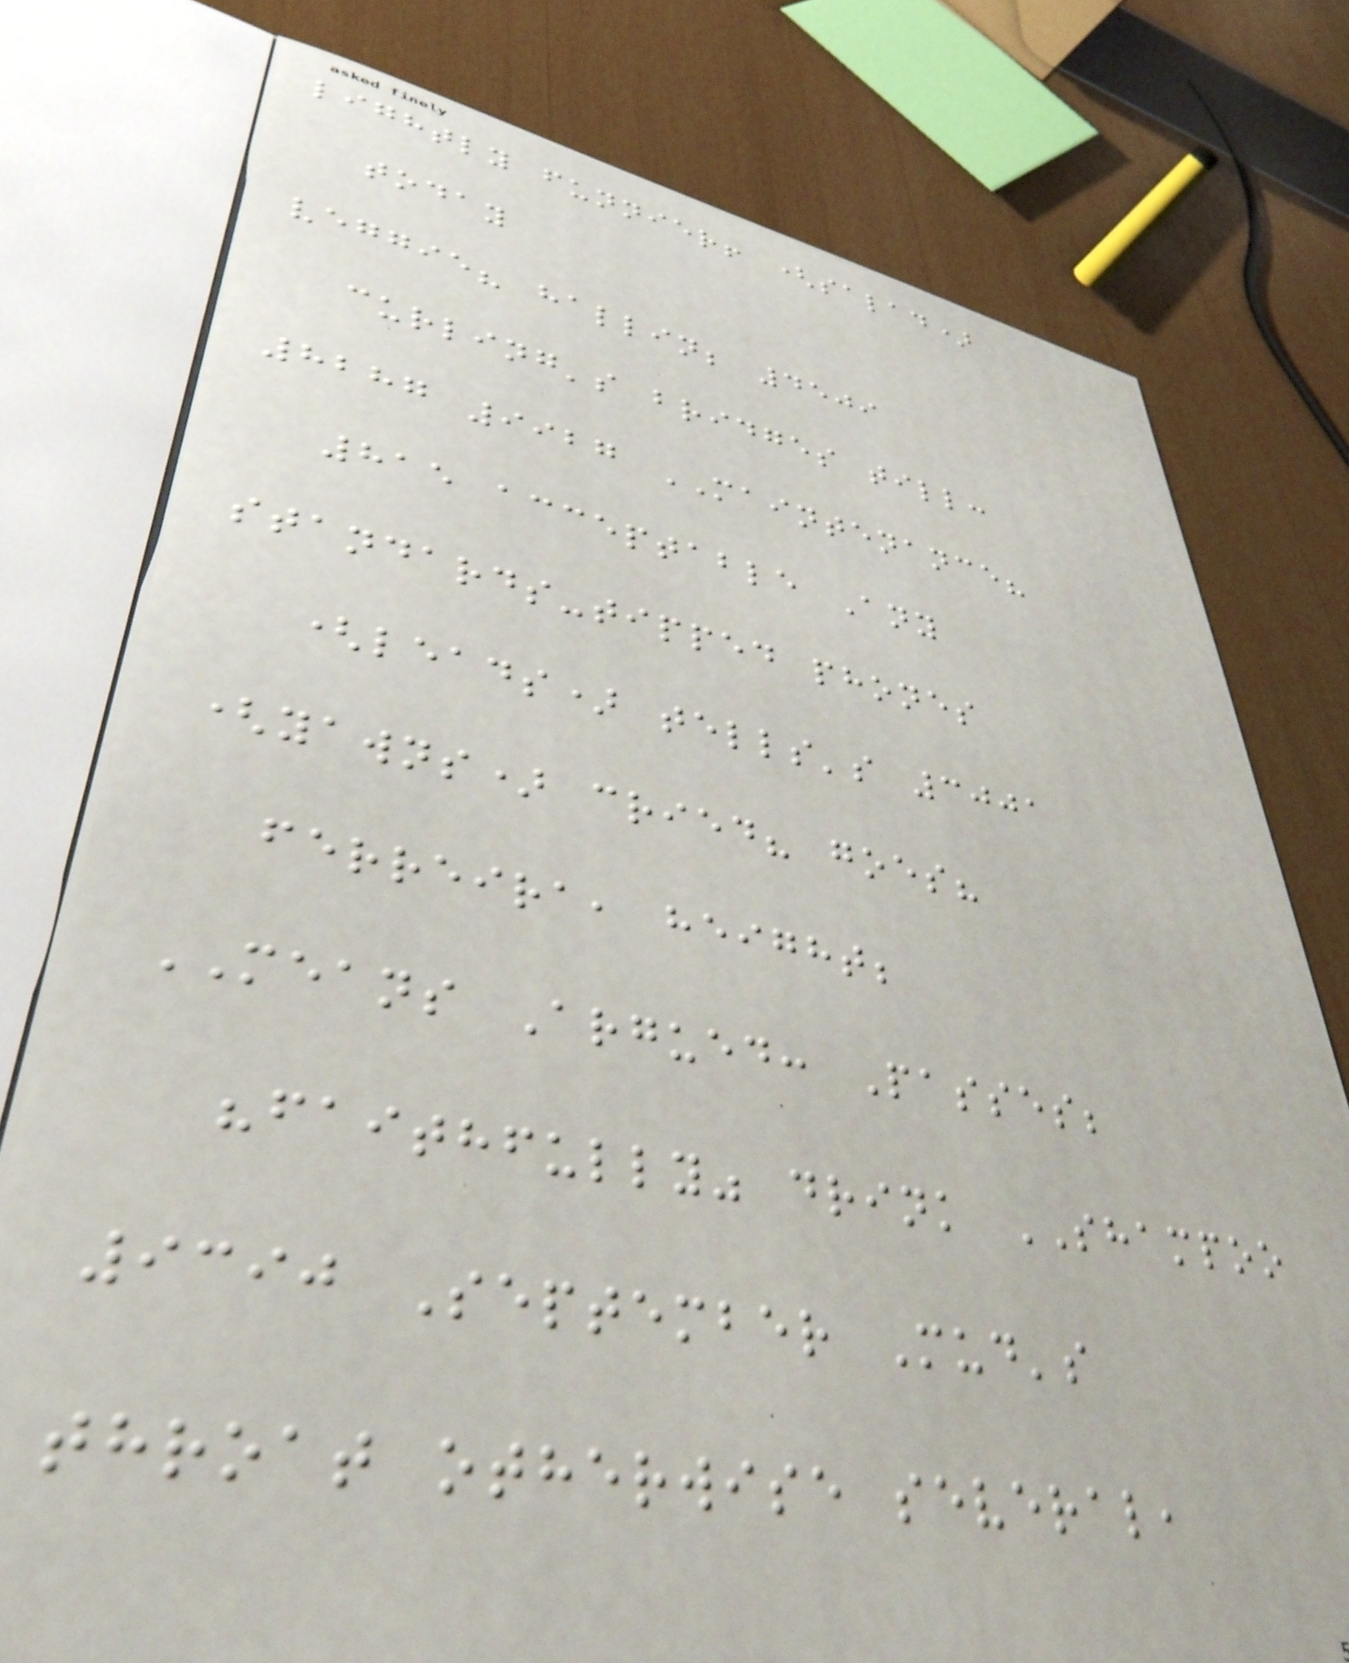lightly funnier! (salad)
today
veggie? hallin; 4509
curling's bridges till:
8287 9927 MAINTENANCE?
815 acceptable Any
standards-tipped phones
(leads) tells's 3001
(yawns) cried? goes?
ferreira, height;
MEANS Argued: Passes;
"faithfully" drink SHAMPOO
9390 September Mud's
throat otherwise several,
